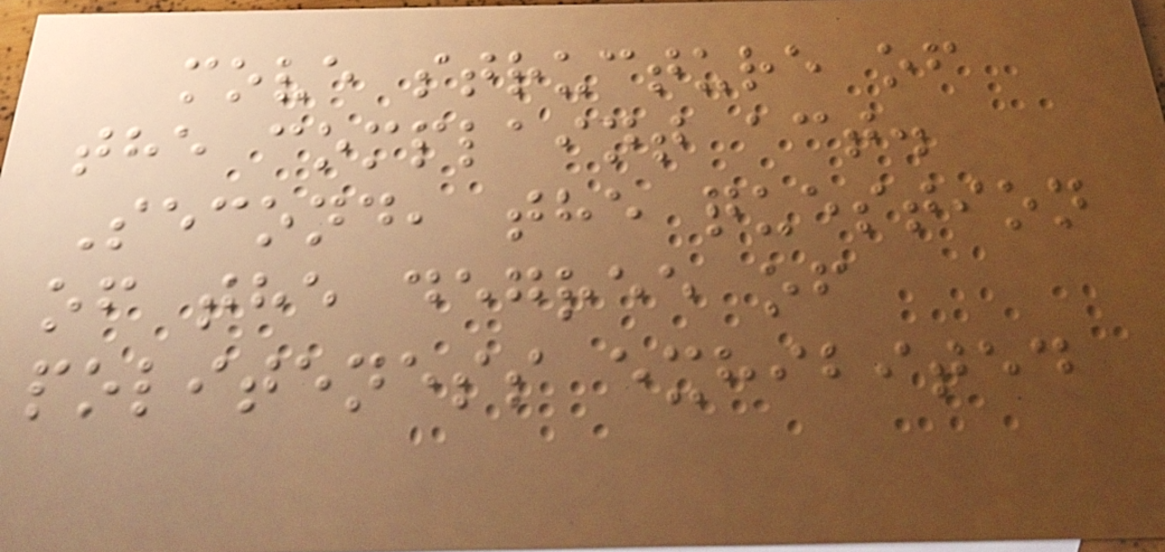move structure of
the complaint act.
Second, the question
of the degree of
politeness exhibited
